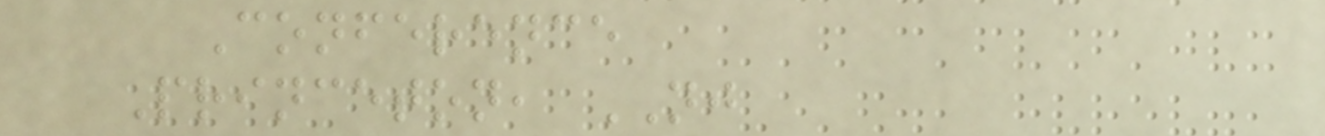Conference
Princeton, NJ
